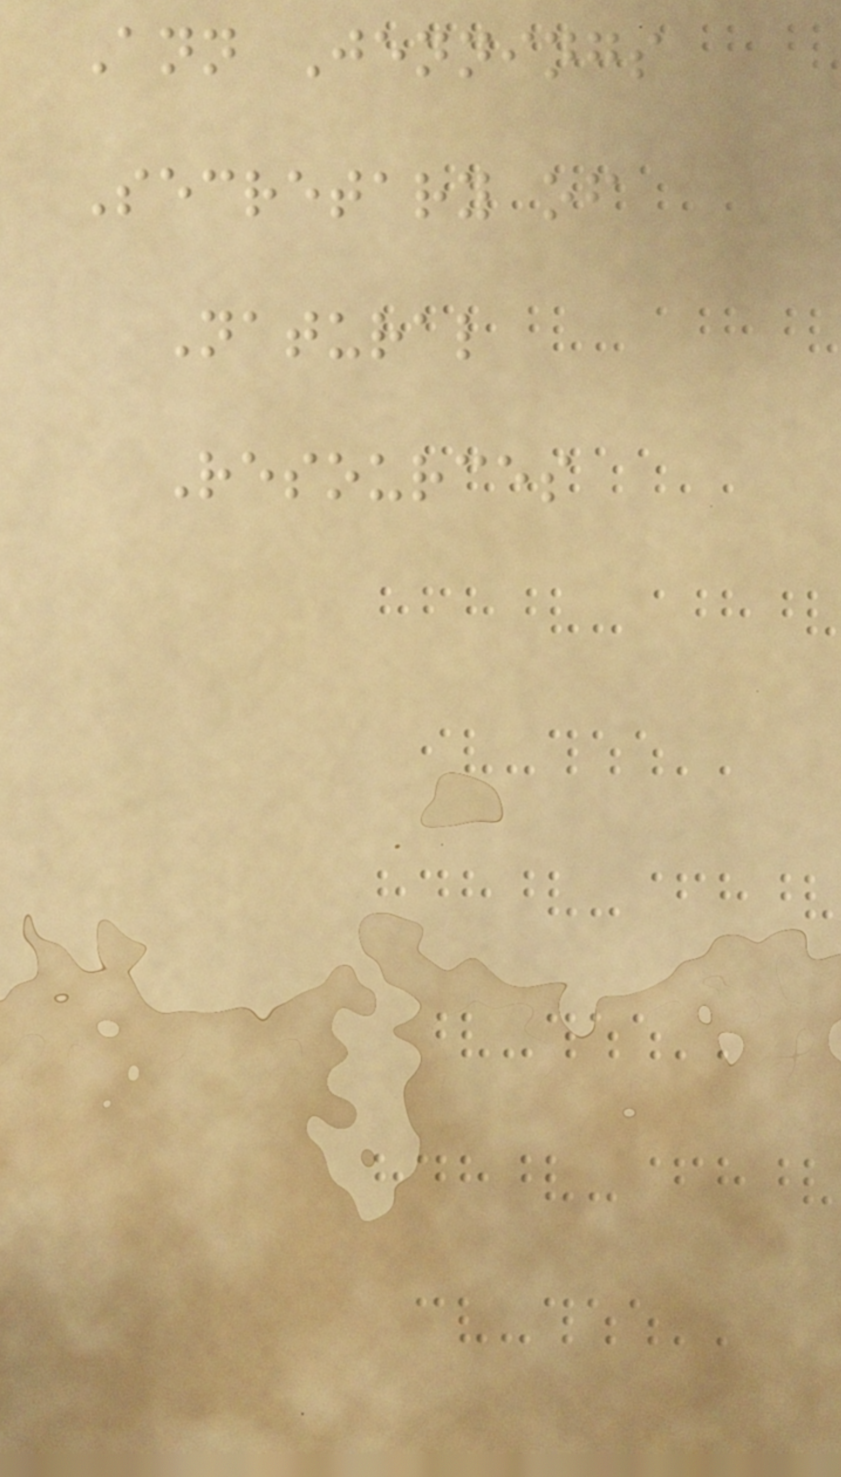Ann Jennings
Secretary of
Natural
Resources
